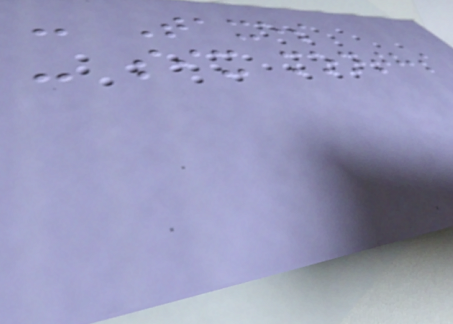- Taxes
- six months
